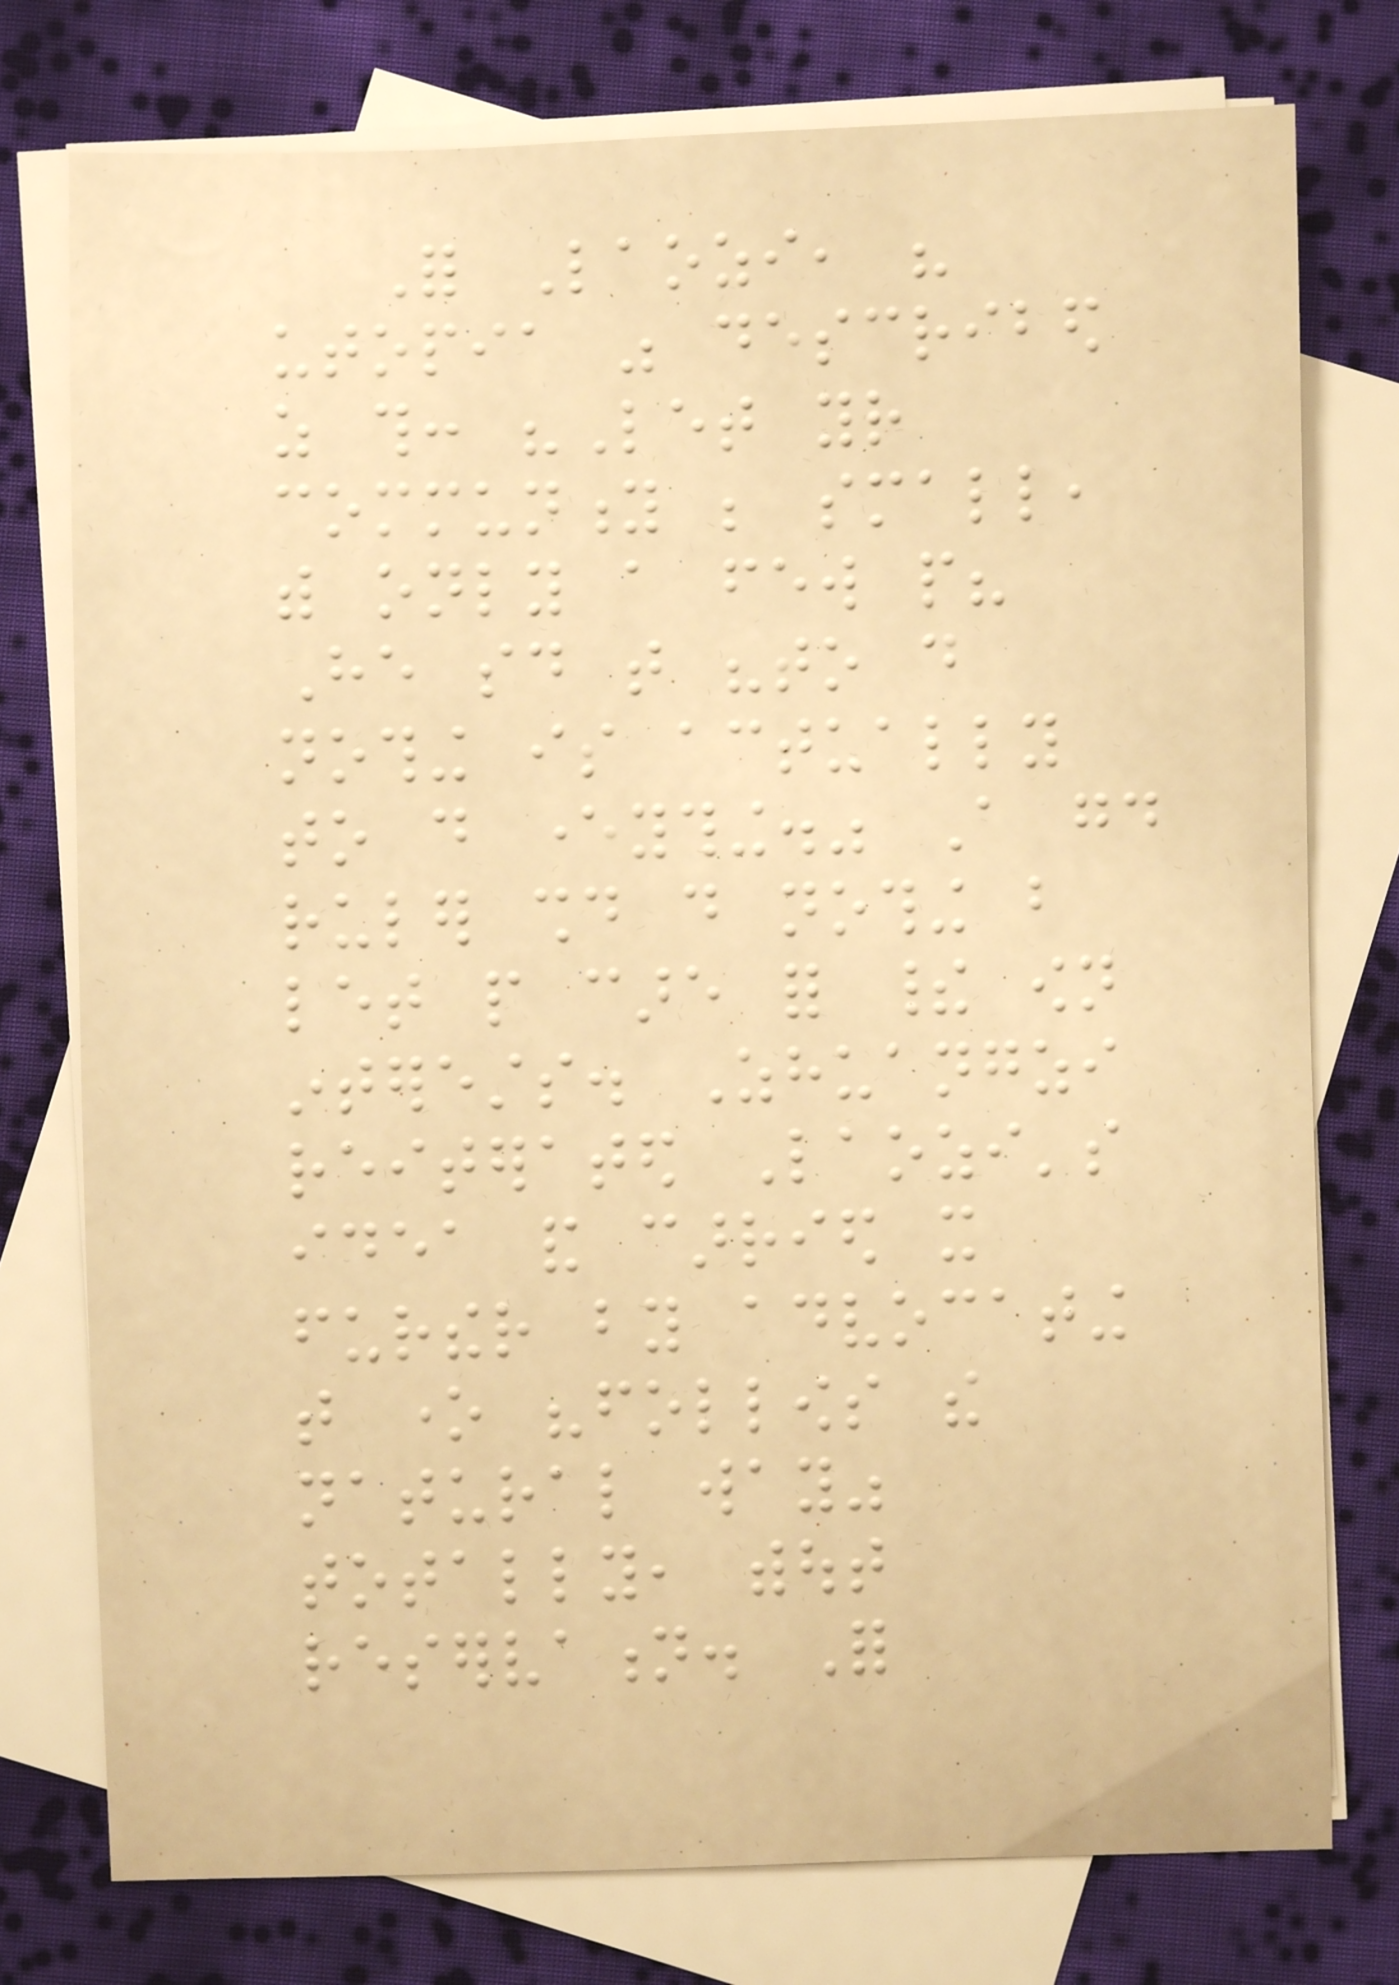For Laozi, his
utopia was described
as this: "Let your
community be small,
with only a few people?
He said that "to do
nothing is actually
to do everything." A good
ruler should do nothing but
let people care for their own
interests. Zhuangzi
reiterated Laozi's
idea and carried it
further by advocating
that one "follows the
natural way"
totally, without
reservation. For
